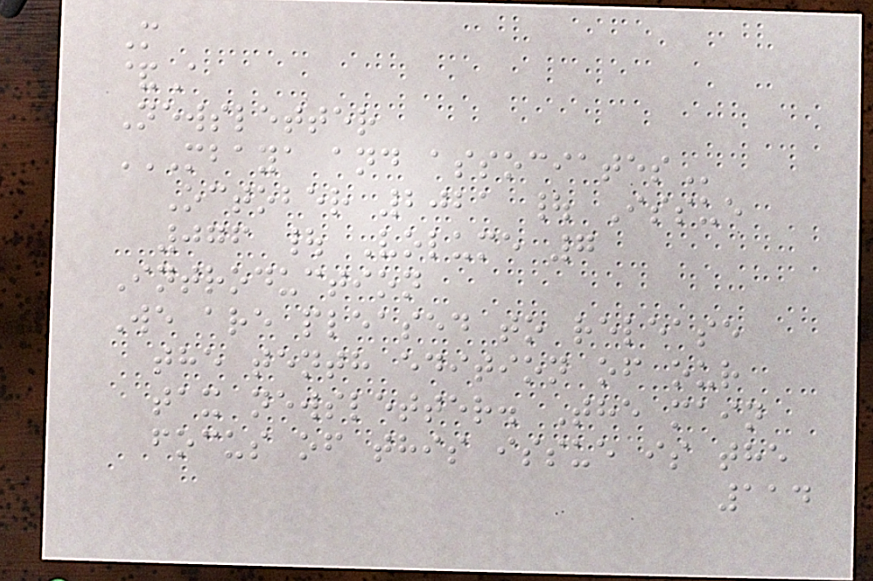M
&A
Newsletter
MBAYA AND ASSOCIATES
October 2021 | Issue
076 | Volume 7
Introduction
We are pleased to release
the tenth edition of our
tax newsletter. The main
focus of this issue is the
114
